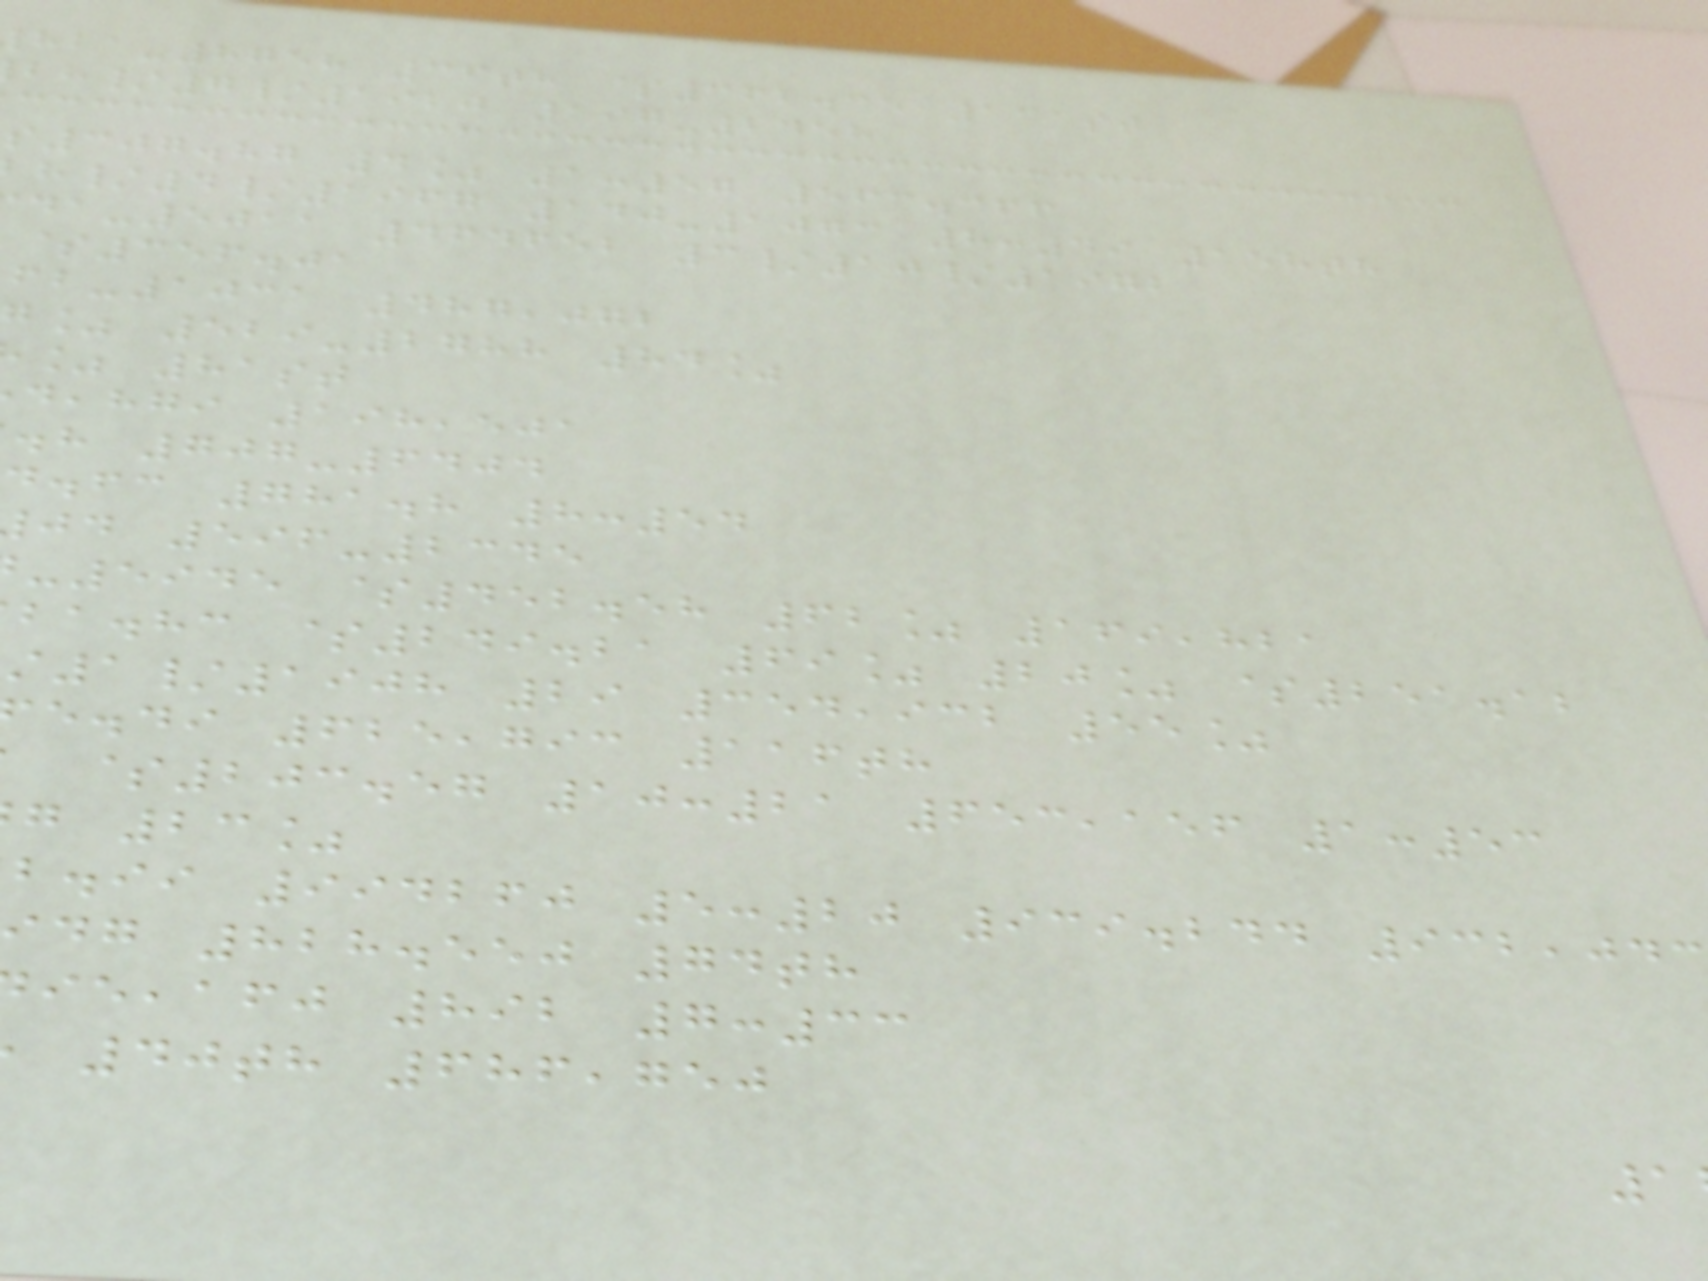-8758 36th $362.35 131st
/7/1920 197-2458
307.87 4% 1:57 563.366
/4/1967 140-1073 8:49 158th
-5011 464652 3/10/1972
$356.01
-1031 487,072
% 529-2788 84%
% 81st
,hgi 198,501
.h 707-6404
d.fc 781.8 8:54
jd 596-2345
-5945 $452.58 62% 169,821
ba.hc $249.21 69% 20% $251.12
1/1908 29 354,932 55%
e.di 625,793 116th
$203.57 10:21 653,156 1:53
g 23%
b.ii 994260 5:20 939.244 932,04
dg 828.550 74th
,afj 892 7:33
40th 686,750
